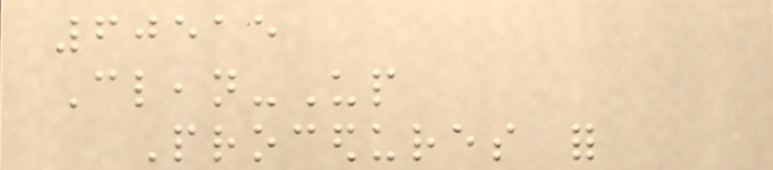60515
Clean-Up
Procedures for
